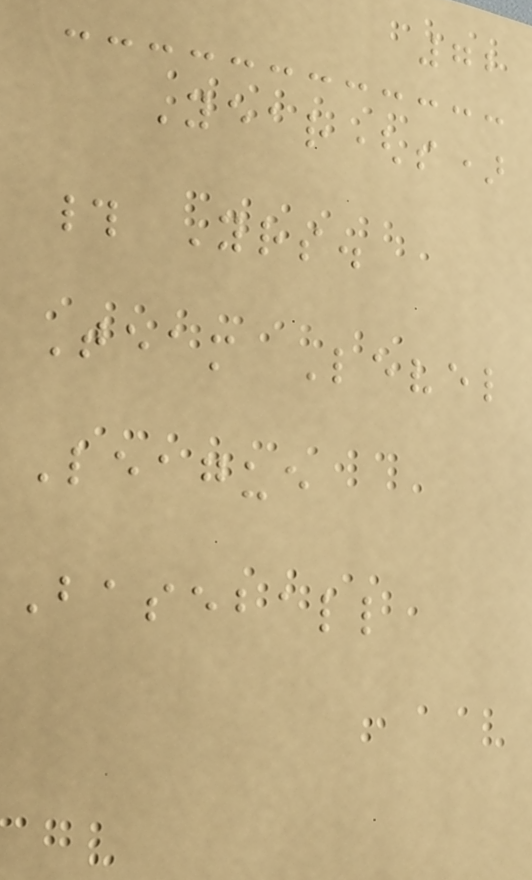72
Year(s)
# Yrs.
Team Level
League
Baseball
